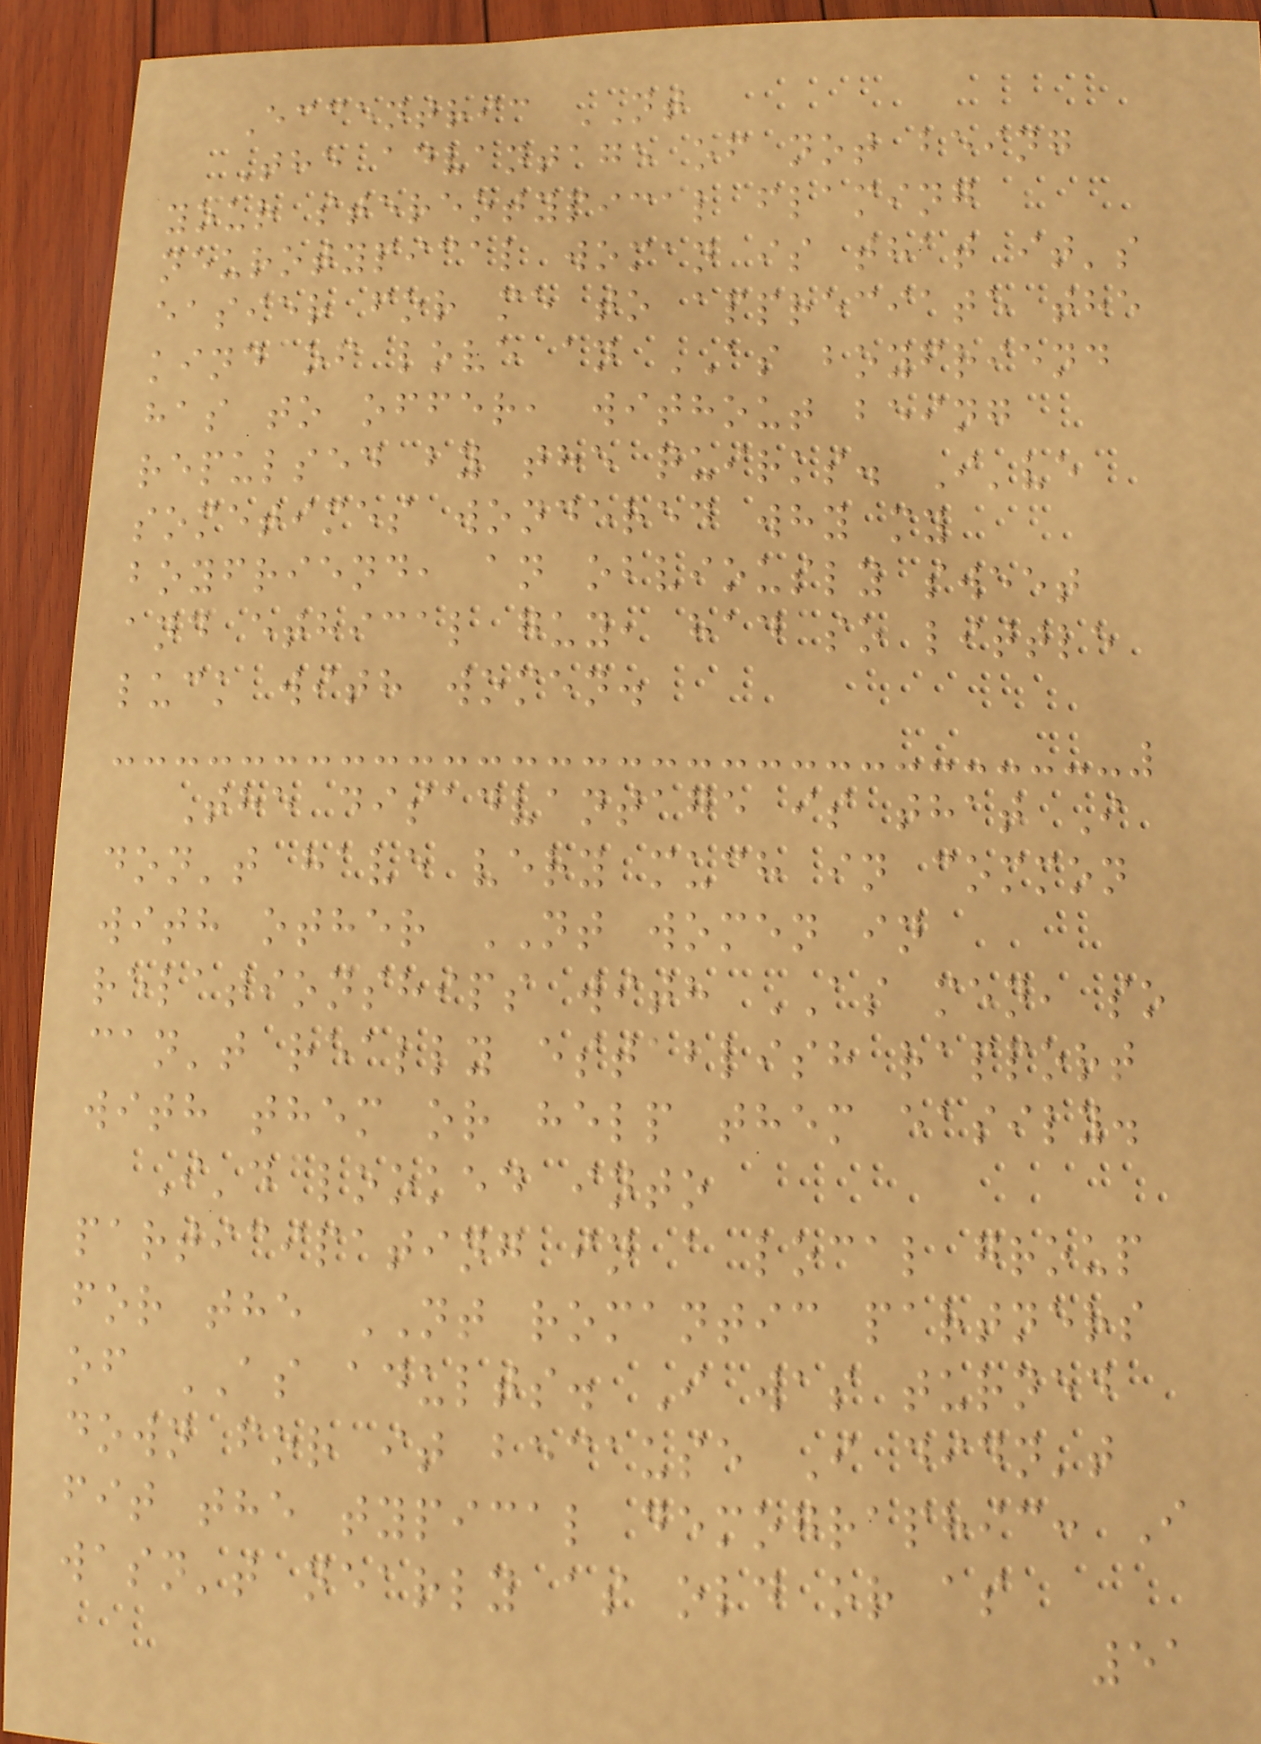Eccentric NT
The advantage of not being
your stereotypical flaming
neurotypical woman is that it's
easier for me to appreciate the
kind of love an AS boyfriend
has to offer, without being
repulsed by the quirks. I've
sometimes wondered why my
boyfriend, an obviously sweet
and ethical guy, had so little
luck with women.
The disadvantage is that I
don't have very much in common
with other NT women in
relationships with AS men, so
can't really establish rapport
with them or help them easily.
I'd looked into
participating in a local group
for the NT romantic partners
of AS adults. I was turned
down for it because I didn't
fit the typical demographic: I
wasn't nearly as old or as
51
